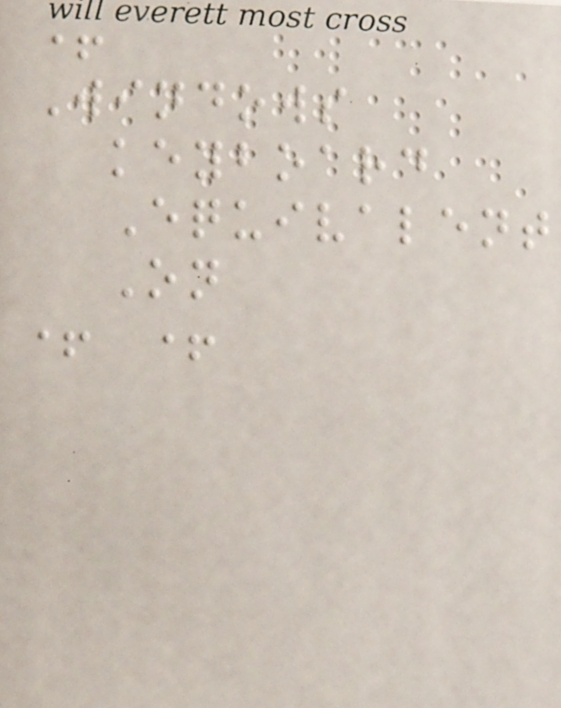+
Windows
keyboard
Equivalent
On
+ +
